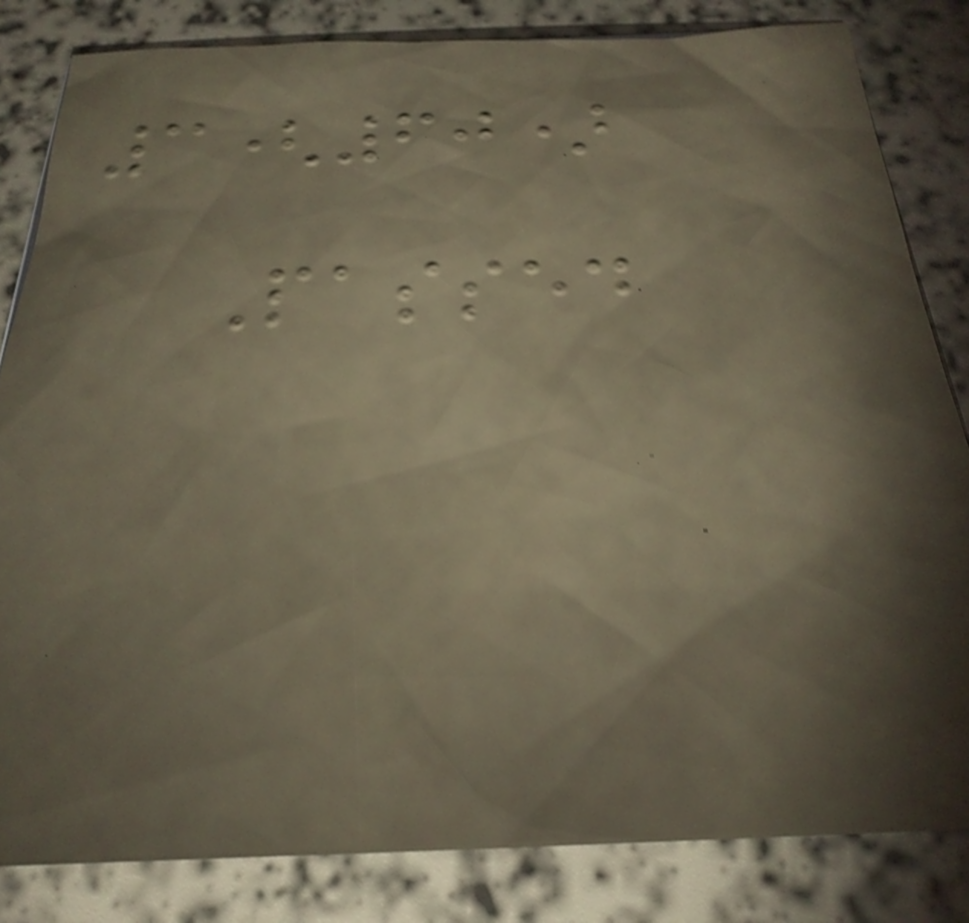3(60)
Passed
